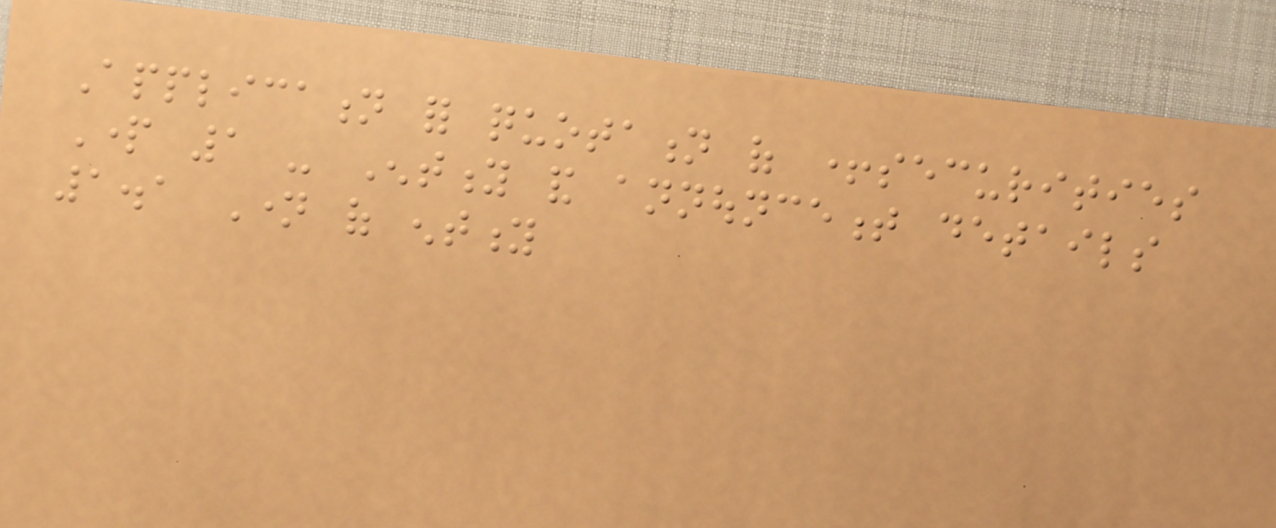Application for quotation of +securities
Part 1 - Entity and announcement details
1.1 Name of entity
